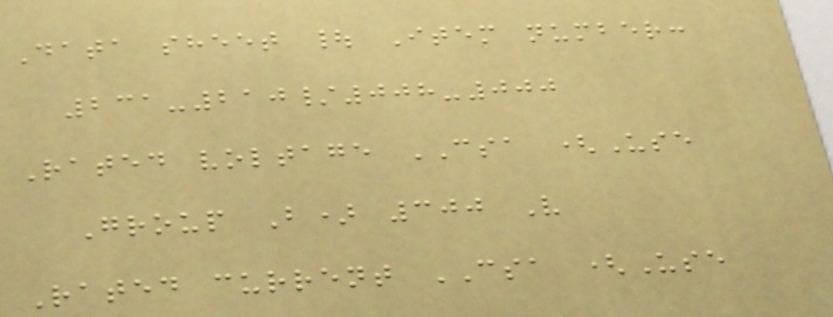Data sheet | Item number:
231-210/008-000
Rated voltage CSA (Use
Group B) 300 V
Rated current CSA (Use
